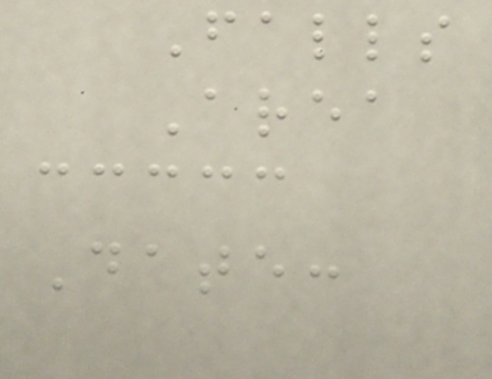Falls
Area
Date:
